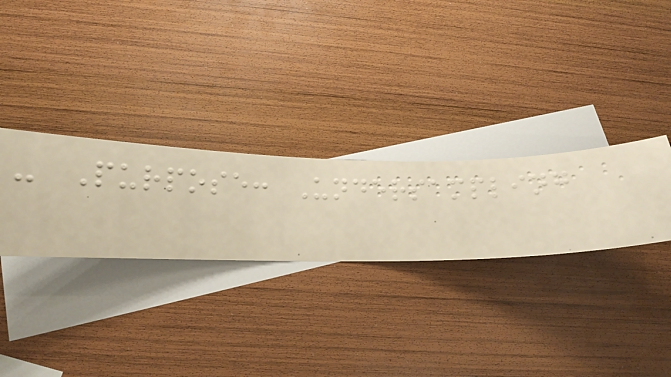- Purpose: Undersampling
